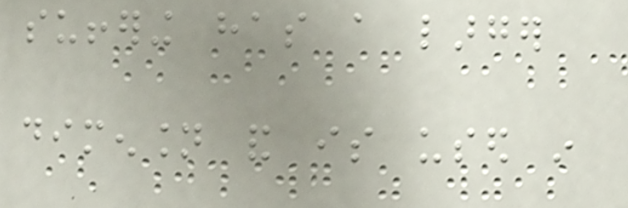suffering has a larger
dimension and is used in
